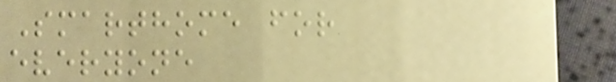Smarthome for
everyone
